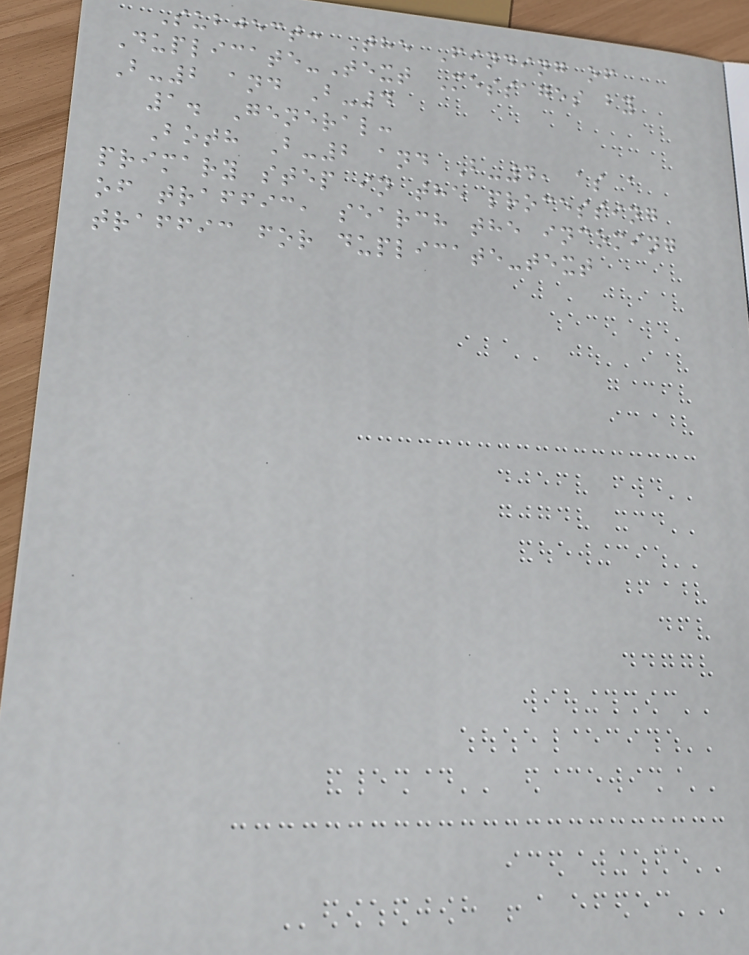Subject: The Finding of
Duplicate-Text Messages by
B-2 and B-4
1. General:
Both B-2 and B-4, as a
primary step in the processing
of traffic, search the incoming
traffic for duplicate-text
